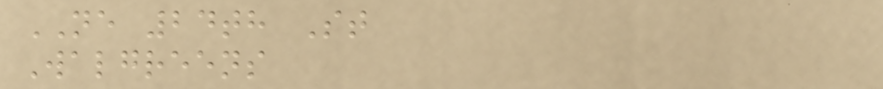NE 24th St
Walgreens
